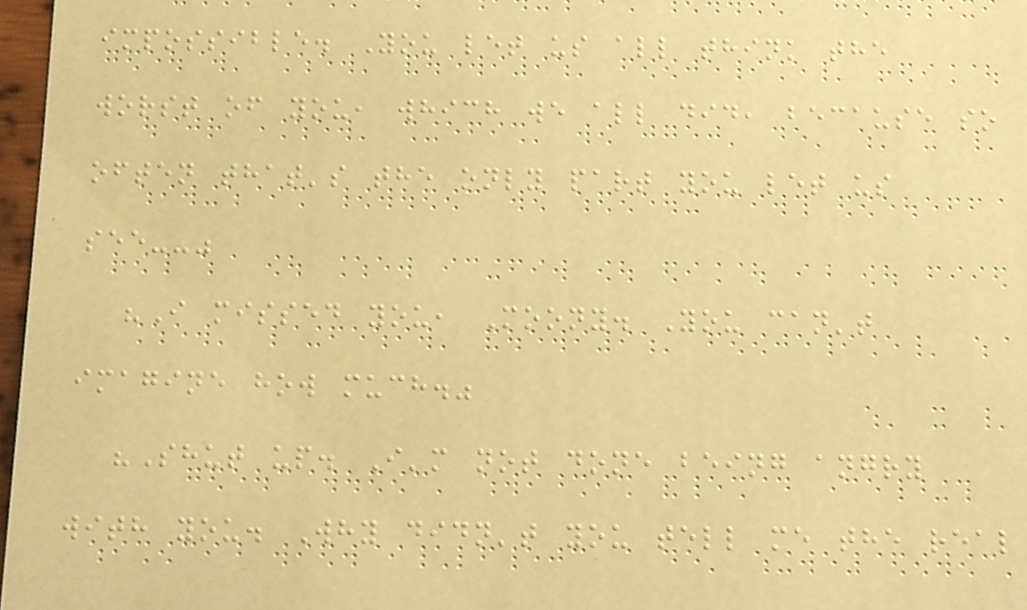impossible. You let us all think the
worst of you, which we all did, because so
often that's the only part you let us
see--"
"I missed you, Moony. You can't
imagine how much."
"Shut up. I'm not done being angry
with you. Why didn't you tell me the real
